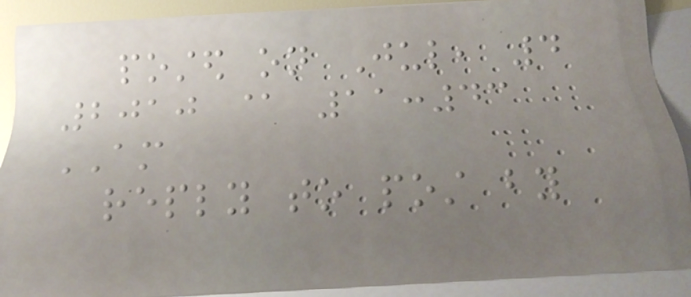posted on Jul, 4
2010 @ 11:43
AM
reply to post by
